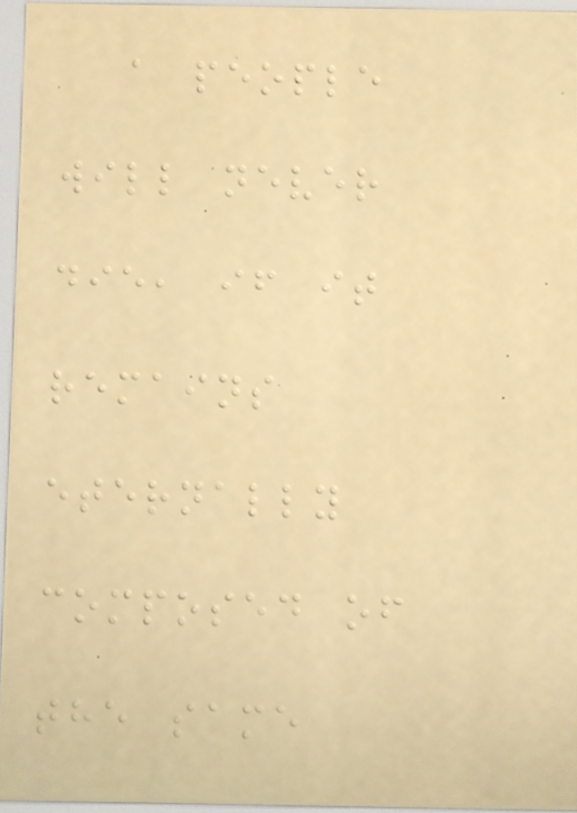a people
will never
die, if it
remains
eternally
composed of
the same
